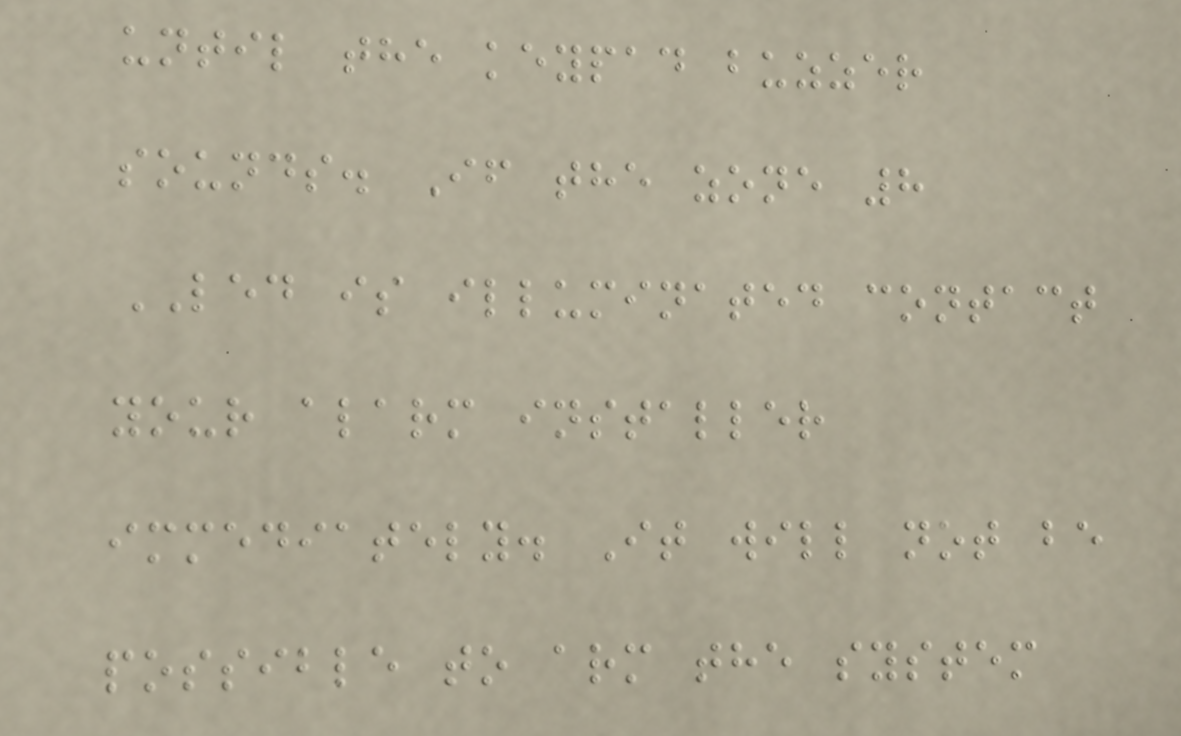until the keypad buzzer
sounds. If the zone 8
LED is illuminated contact
your alarm installer
immediately. It will not be
possible to arm the system
